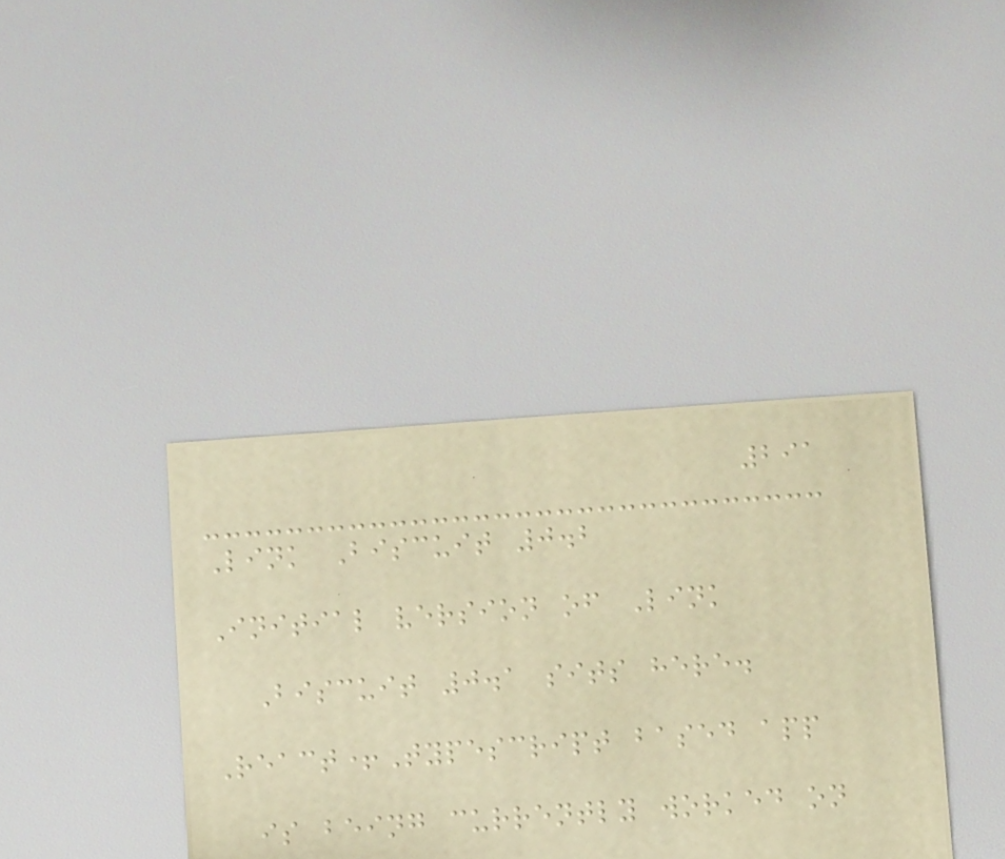291
Link Biscuit 0.2
Initial version of Link
Biscuit 0.1 sits here.
React+Typescript based app
is being currently worked on
